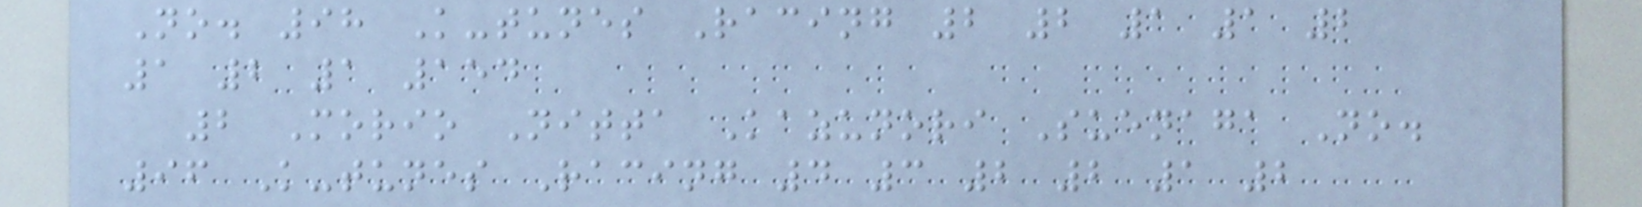No. 98 K-tunes Racing 2 2 1 1 2
1 2 1 154
2 Morio Nitta Kazunori Suenaga No.
96 K-tunes Racing 4 3 2 2 1 2
